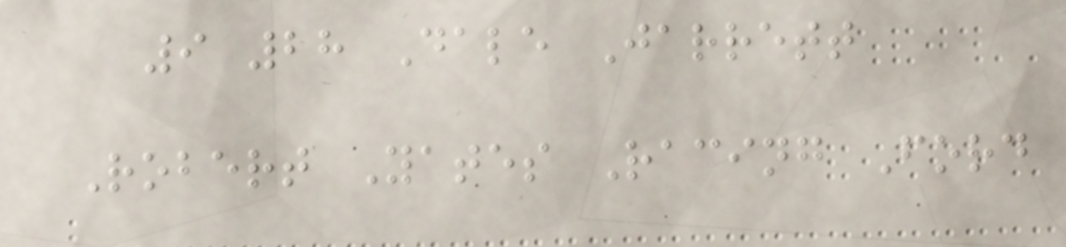9 28 Dale Jarrett
Robert Yates Racing Ford
